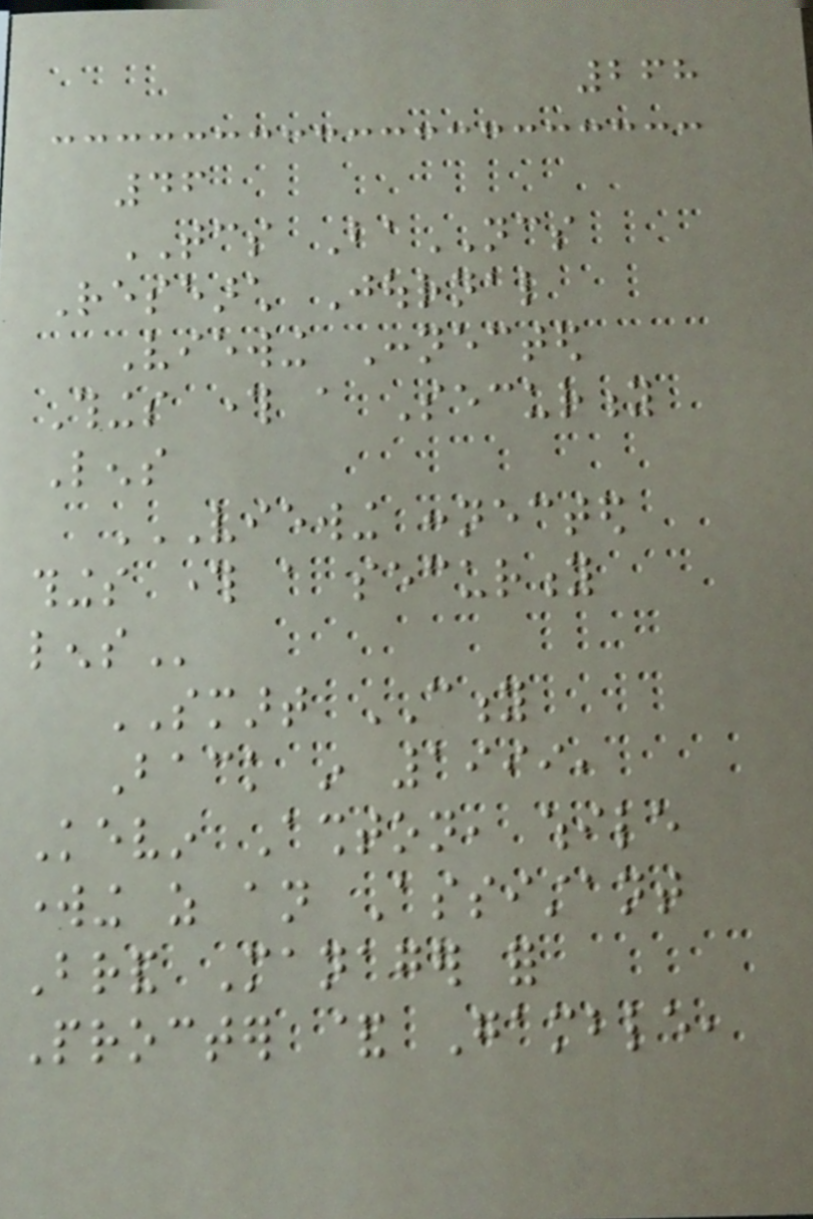268
46
TCS BaNCS
Research Journal
Viewing Connected
Things through a Security
Lens
VIEWING CONNECTED
THINGS THROUGH A SECURITY
LENS
SMART CITY
Back in 1999,
Kevin Ashton, while
working as an Assistant
Brand Manager for
Procter & Gamble,
